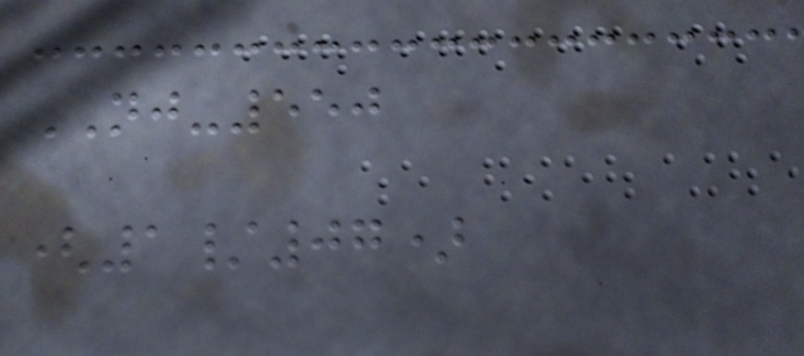NJ-550
(1/07)
